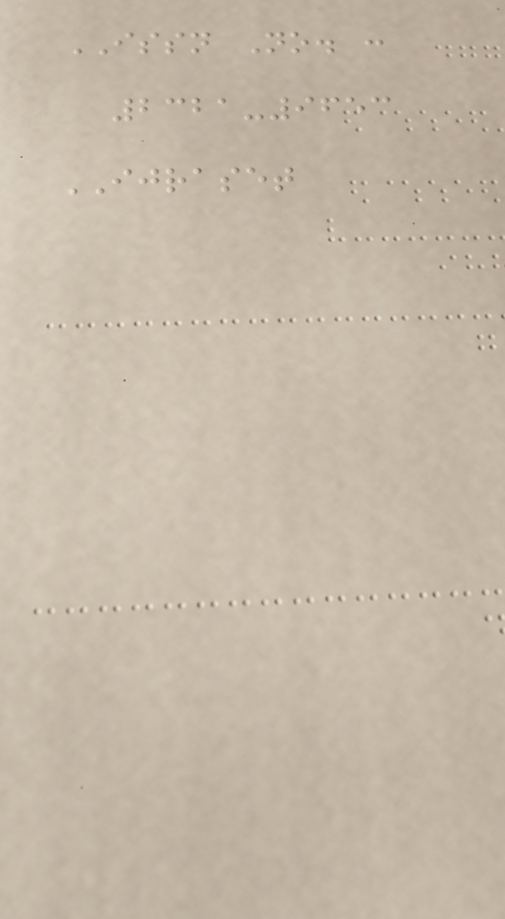ISSN No. :
2321-9653
IJRASET
